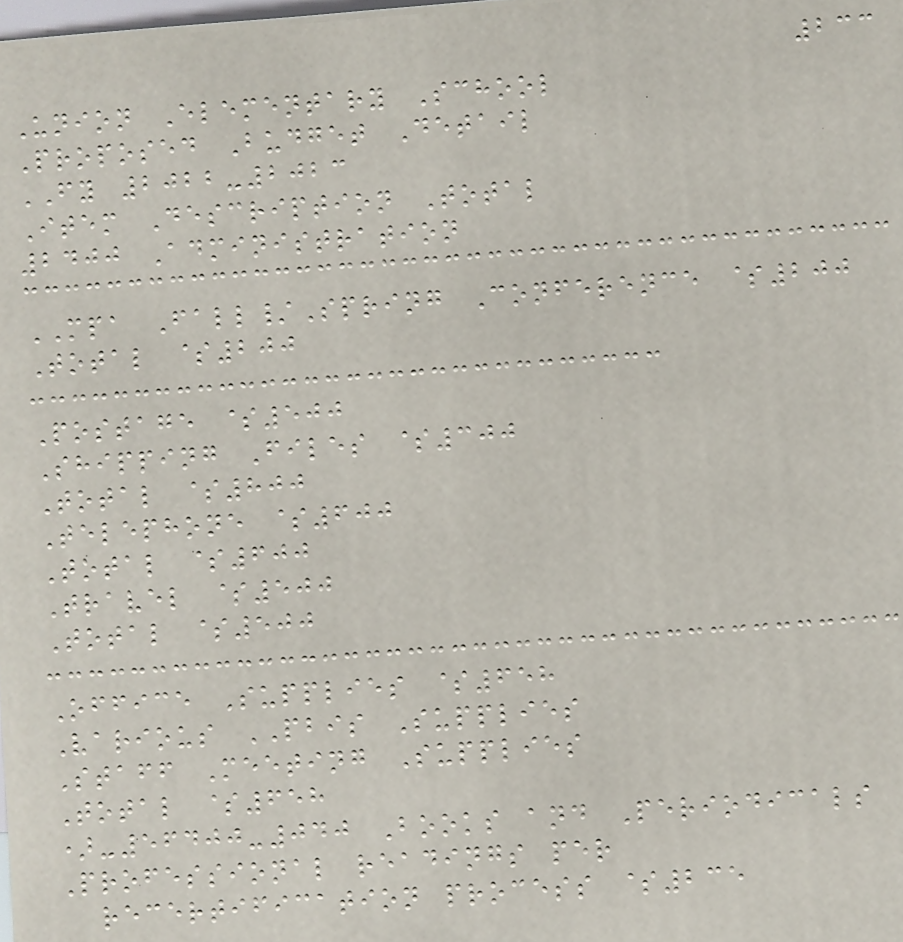233
Union Elementary School
Proposed Budget Detail
FY 2022-2023
Item Description Total
2400 Administration
MPA Fall/Spring Conference $200
Total $200
Postage $500
Shipping Files $300
Total $800
Telephone $600
Total $600
Travel $500
Total $500
Office Supplies $658
Various PBIS Supplies
Staff Meeting Supplies
Total $658
)-56400-040 Books and Periodicals
Professional readings per
recertification process $235
